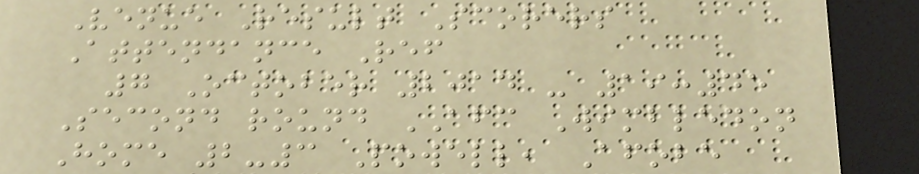Venue Result Scorers
Attendance Ref
7 October 2014 - 19:45
Second round AFC Wimbledon
Home 2-3 Powell, Afobe
